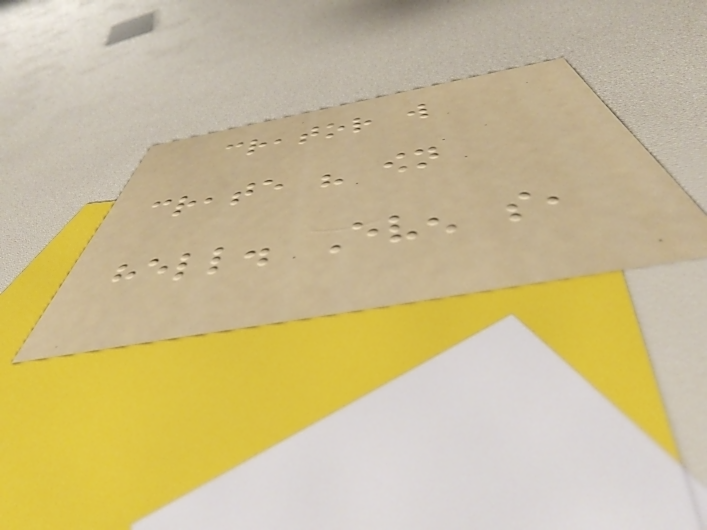creator will
create his own
hell. Even so,
